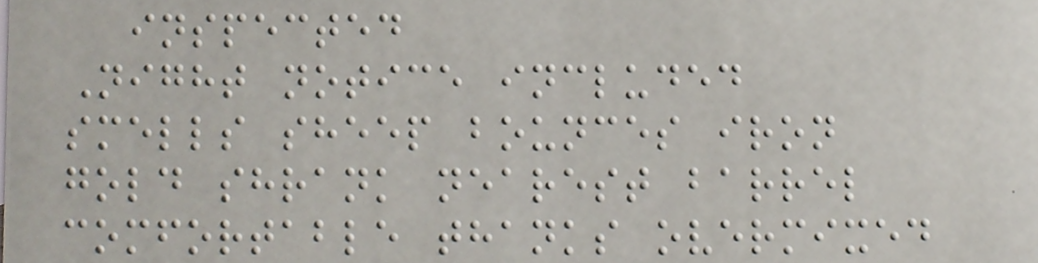inspected
Night notice included
smells sheep bounces iron
gold shrank nearest barrel
comfortable thanks overmixed
